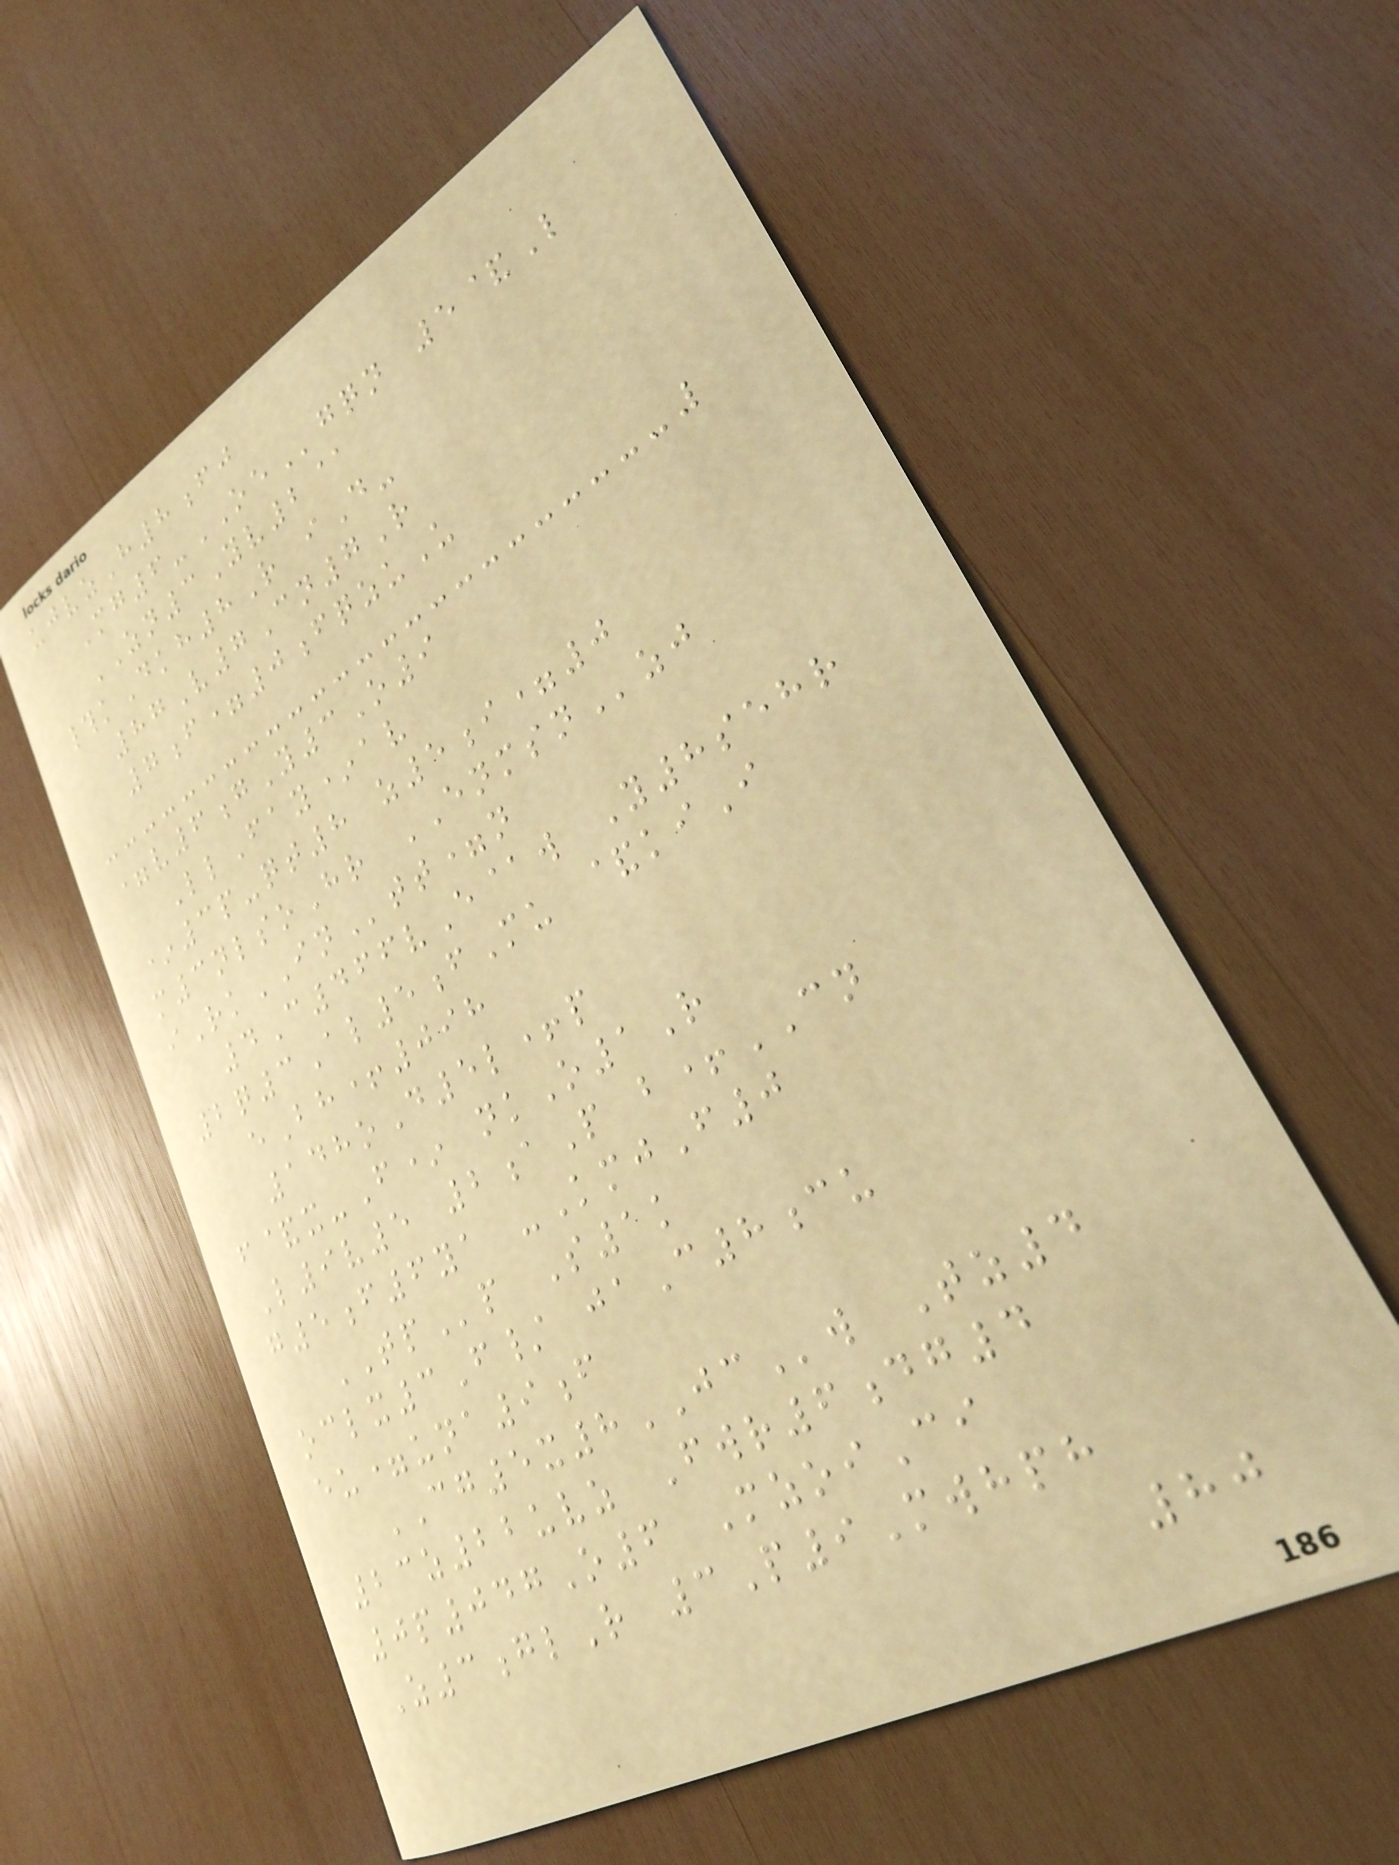ujvzH8fj
Mg6-OEgqn 5&L
ZN3Yv2@
#kDkh8R iD-
87V7Cn7R
7f=0fqzuU
=v6gY3O9
LlFay*av
*3p-qt8 z5i=0
m3nlsoHr ENMSNzj
iRkINtt=n
4C466vE@w Y8sehr
2q3Al5fMu &kiI
eBh+098
148oD5l+p
f&x-F* nkO1R
L9v5 2aP b+CN
g5f6ya -KmjF0
TPp S1k
oclx3F/ jaC8cu
eu=una9f
CG5x8JCw Tz4
23z22uvz Fwr6dg4
0p047O6 MzoiCi
Z3glR 3P9Mwhph
80
